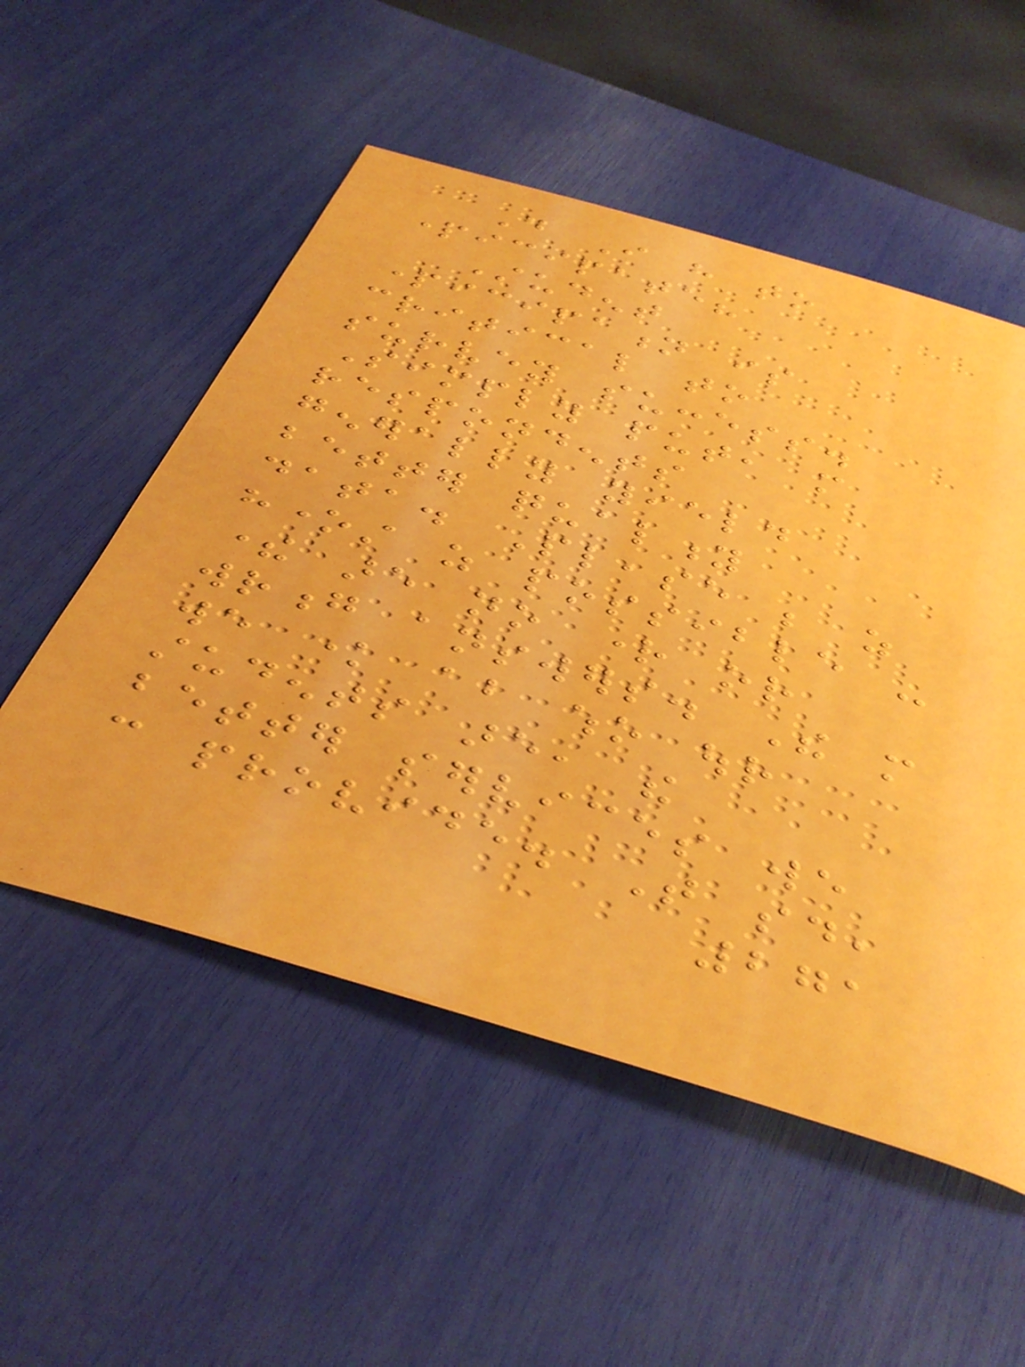Do I have to
participate?
Student
participation is
critical to
survey success.
Simply put, more
respondents
generally yield
better quality
data. Please be as
honest as possible -
there are no right or
wrong answers. The more
we know about who our
students are, the
better services we
can provide. That said,
271
